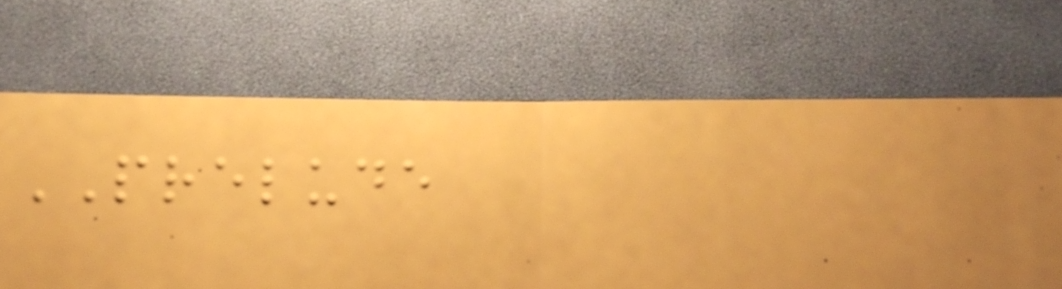PRELUDE
